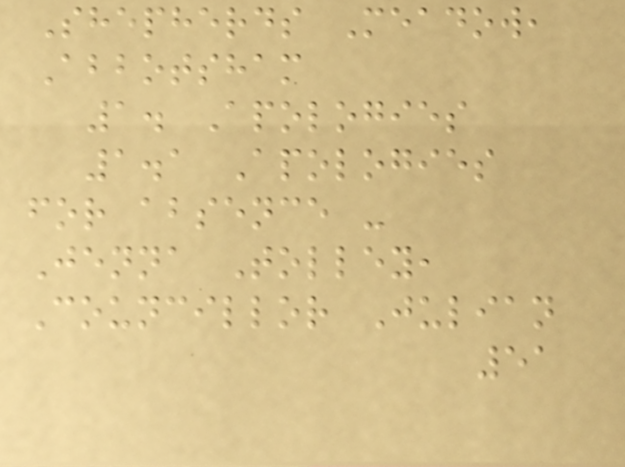Shepherds Meadow,
Abbotsham
1. Apologies
1.1 Apologies
for absence -
Jenna Tolley,
Councillor Julian
51
